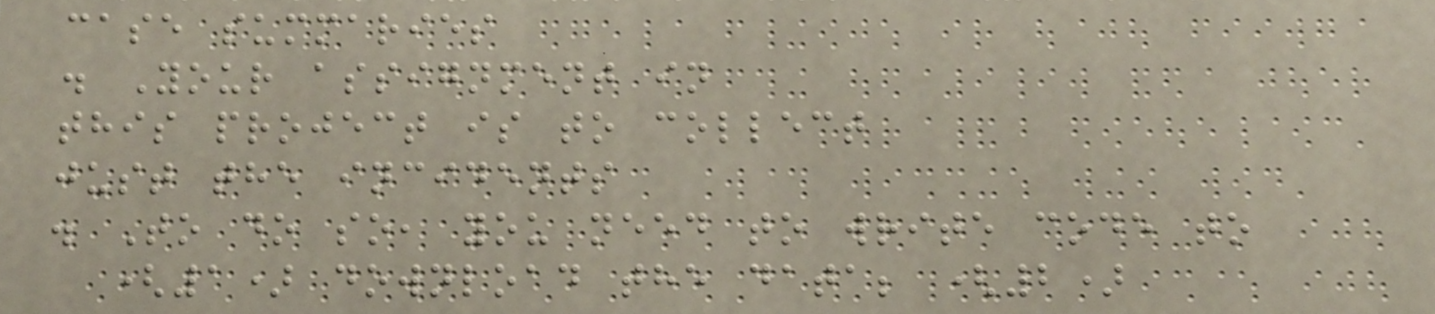case summaries
. Your assignment in
this project is to collect
just the incidents
. To do so, you need to write code to
(1) download the data; (2)
